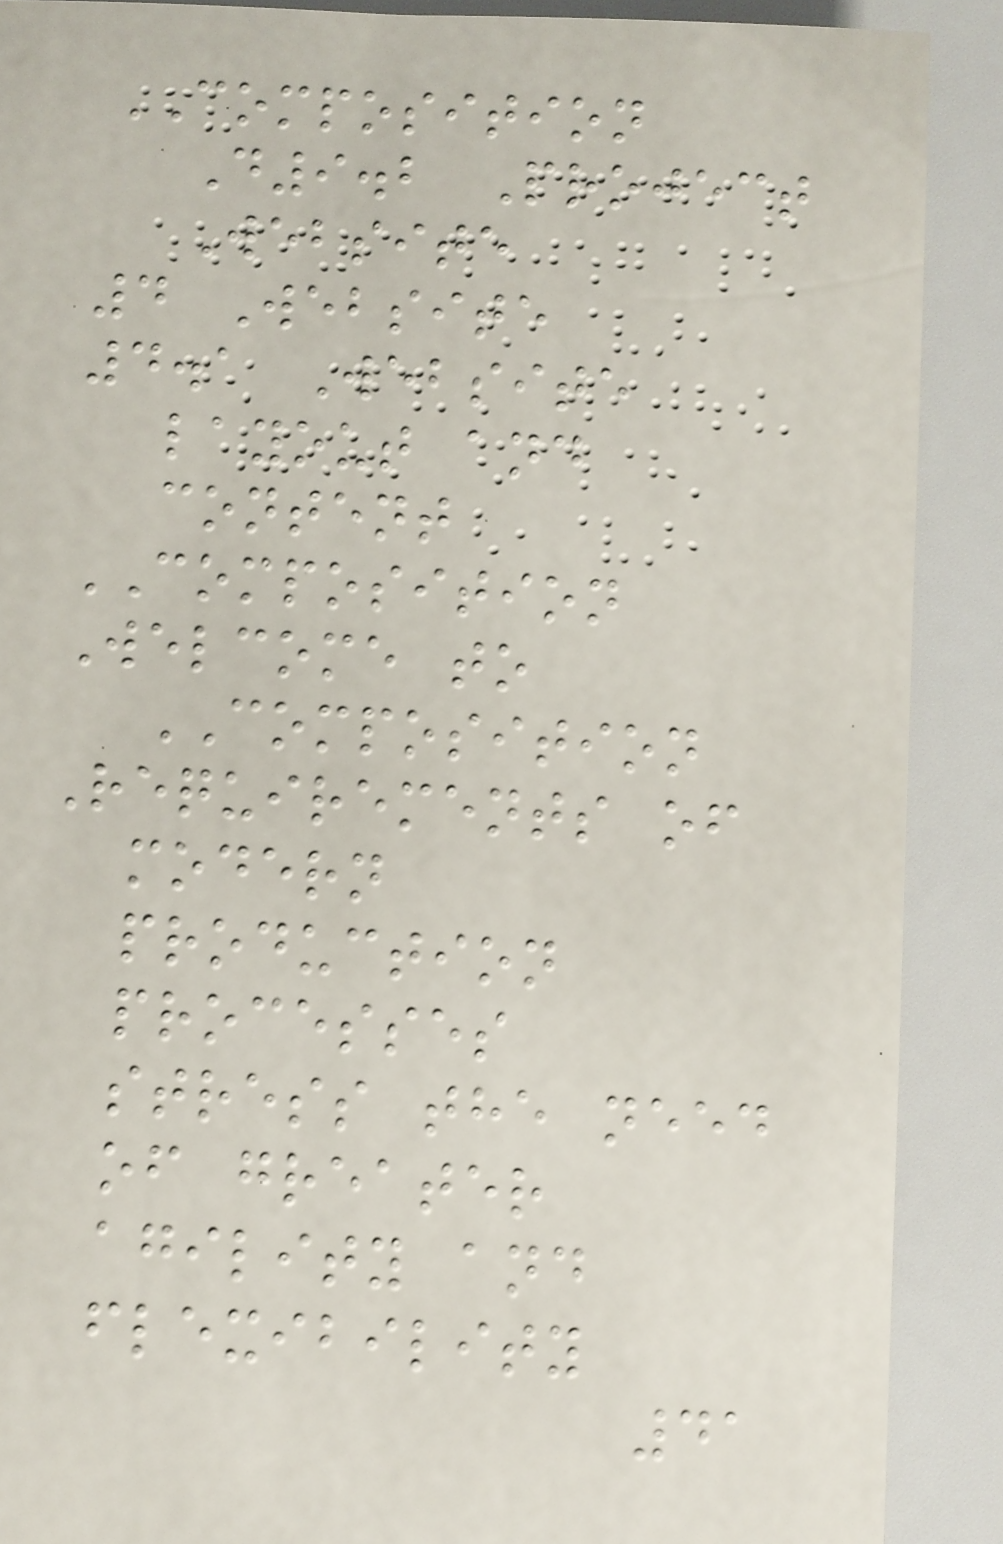COMPOSITION
D9.2 Project
Website
4 Website
4.1 Website
layout and
content
COMPOSITION
Welcome to
COMPOSITION
Requirements of
modern
production
processes
stress the need
of greater
agility and
flexibility
41
